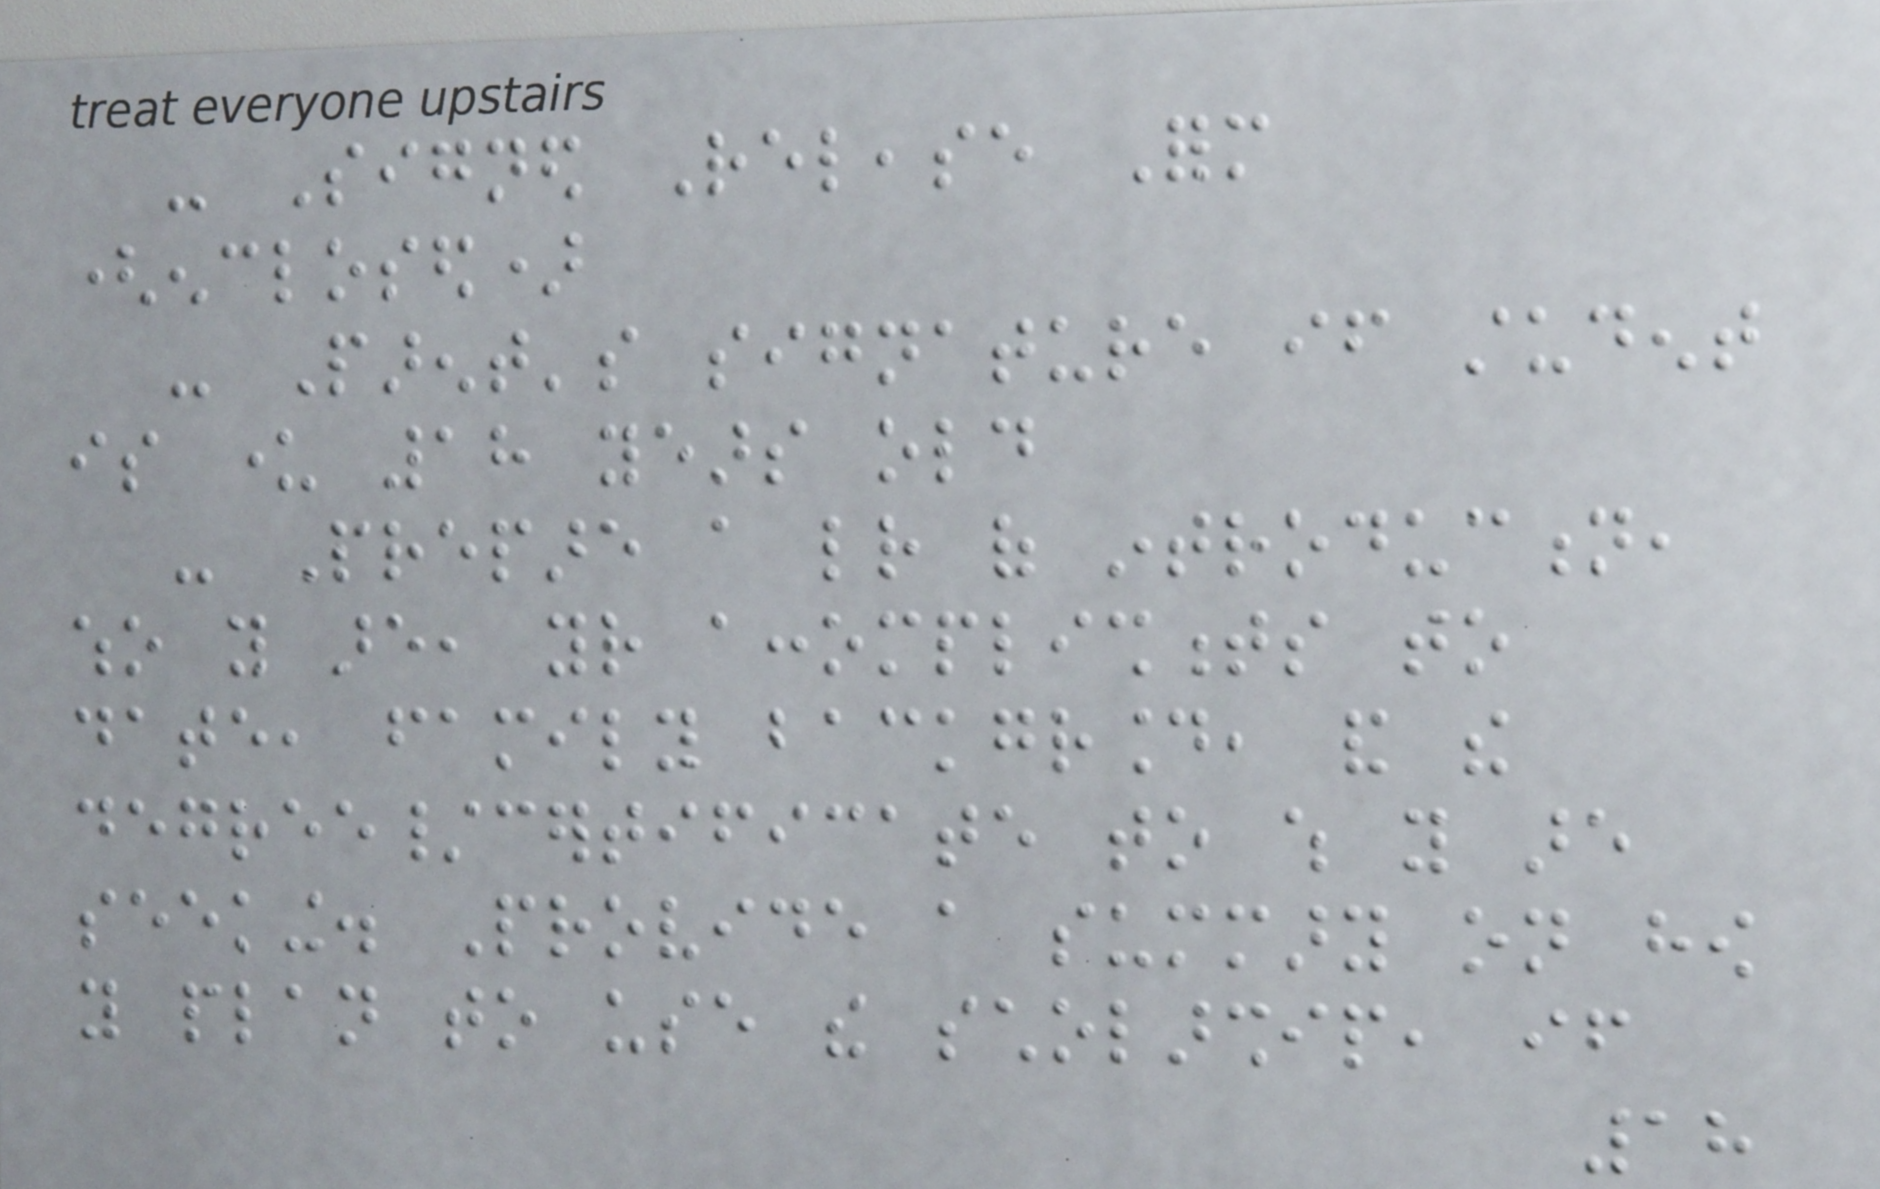- Signed Release Form
(enclosed)
- Parent's signature if student
is under 18 years old
- Prepare a letter of introduction,
who you are, your accomplishments to
date, family background, and the
degree/certificate to which you are
seeking. Provide a summary on how
you plan to use the scholarship, if
18
